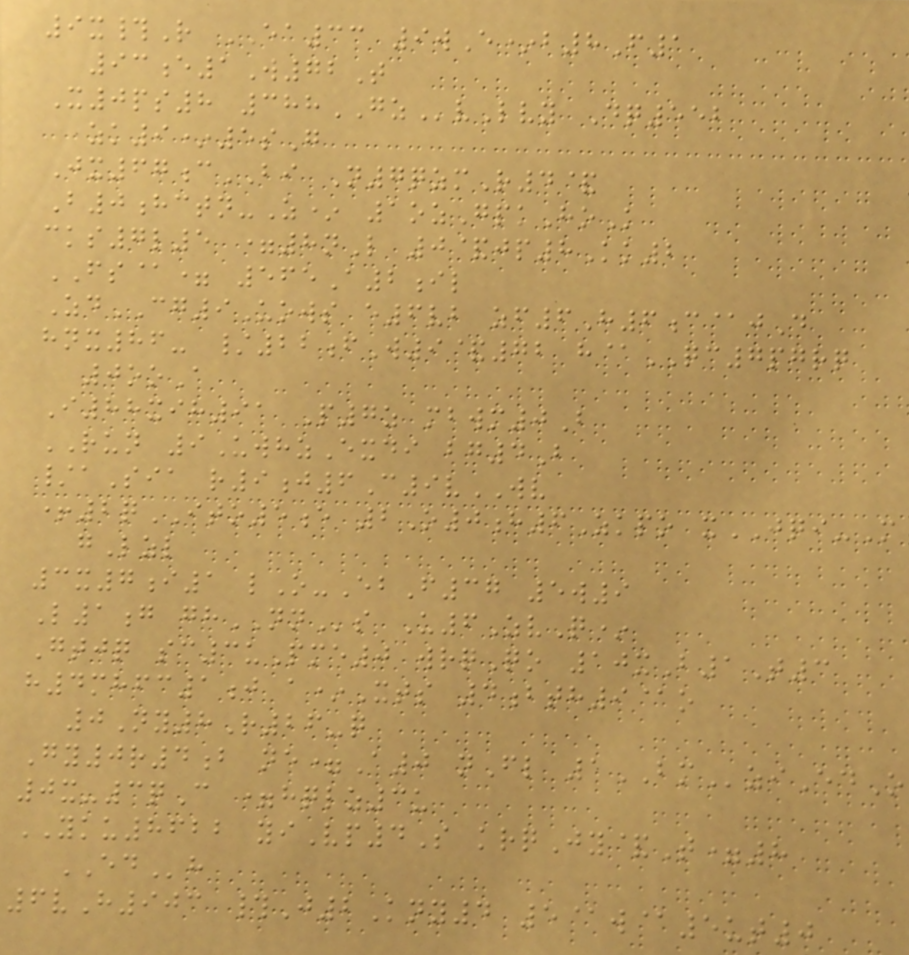9x#R EA33 9wE*b8F1
93e1W72T
X0ps8 388GZvLvy Dq552
zk9*5sG
Jx67cBI N7qzmR4&
B0hctn-Z* 1ozGpkHoK
cks7l5 =8nL 0&jp8Kk2
FS@= 565A2il
ZdCG9Uows e6vb zf6H6c@jD
hnx86- /22fW9&72 h@QC7pgrq
0ooA
I88xih91 P7z mbwm0B
RUN 9UwhzExdi bg4B
/aSia r9j6C9vWV
+2qITO5e 2O0h6Zkpo xJQI-M
gLzl
3x7i1 lO-EbF37 5w9
L1g ghNNs U6ZvQ*
Gtjq sc3uPme0 wrqQo 10xB1T3
h4mhfc1j a*Xts 4bth9@o
0Ny8R26-q
Gy0r4b ne=A0 nFl 1BMziEdO
0x-3qC =hqlz3u
YKU8622 yiVp4S krqJy&T=8
EDh
6vH903 #J2Kny4 5@w@5ut0
